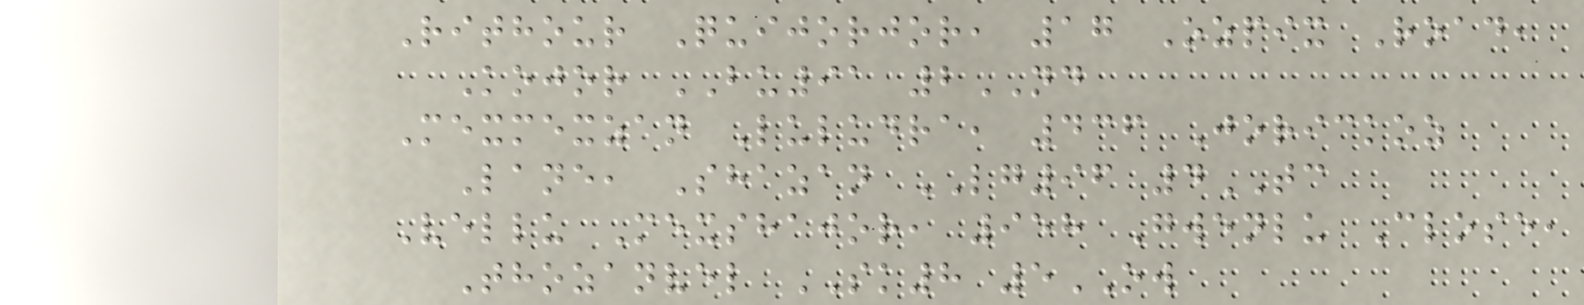Rithour Quijorjor, 17 Ozpix Road,
Kojor BU91 2ND
Mexmexzan Luludra, 436 Jorickoz
Lane, Shazan LG96 4TC
Vellu Mexshajor, 958 Gwenlu Close,
Thozanvel SK8 5OW
